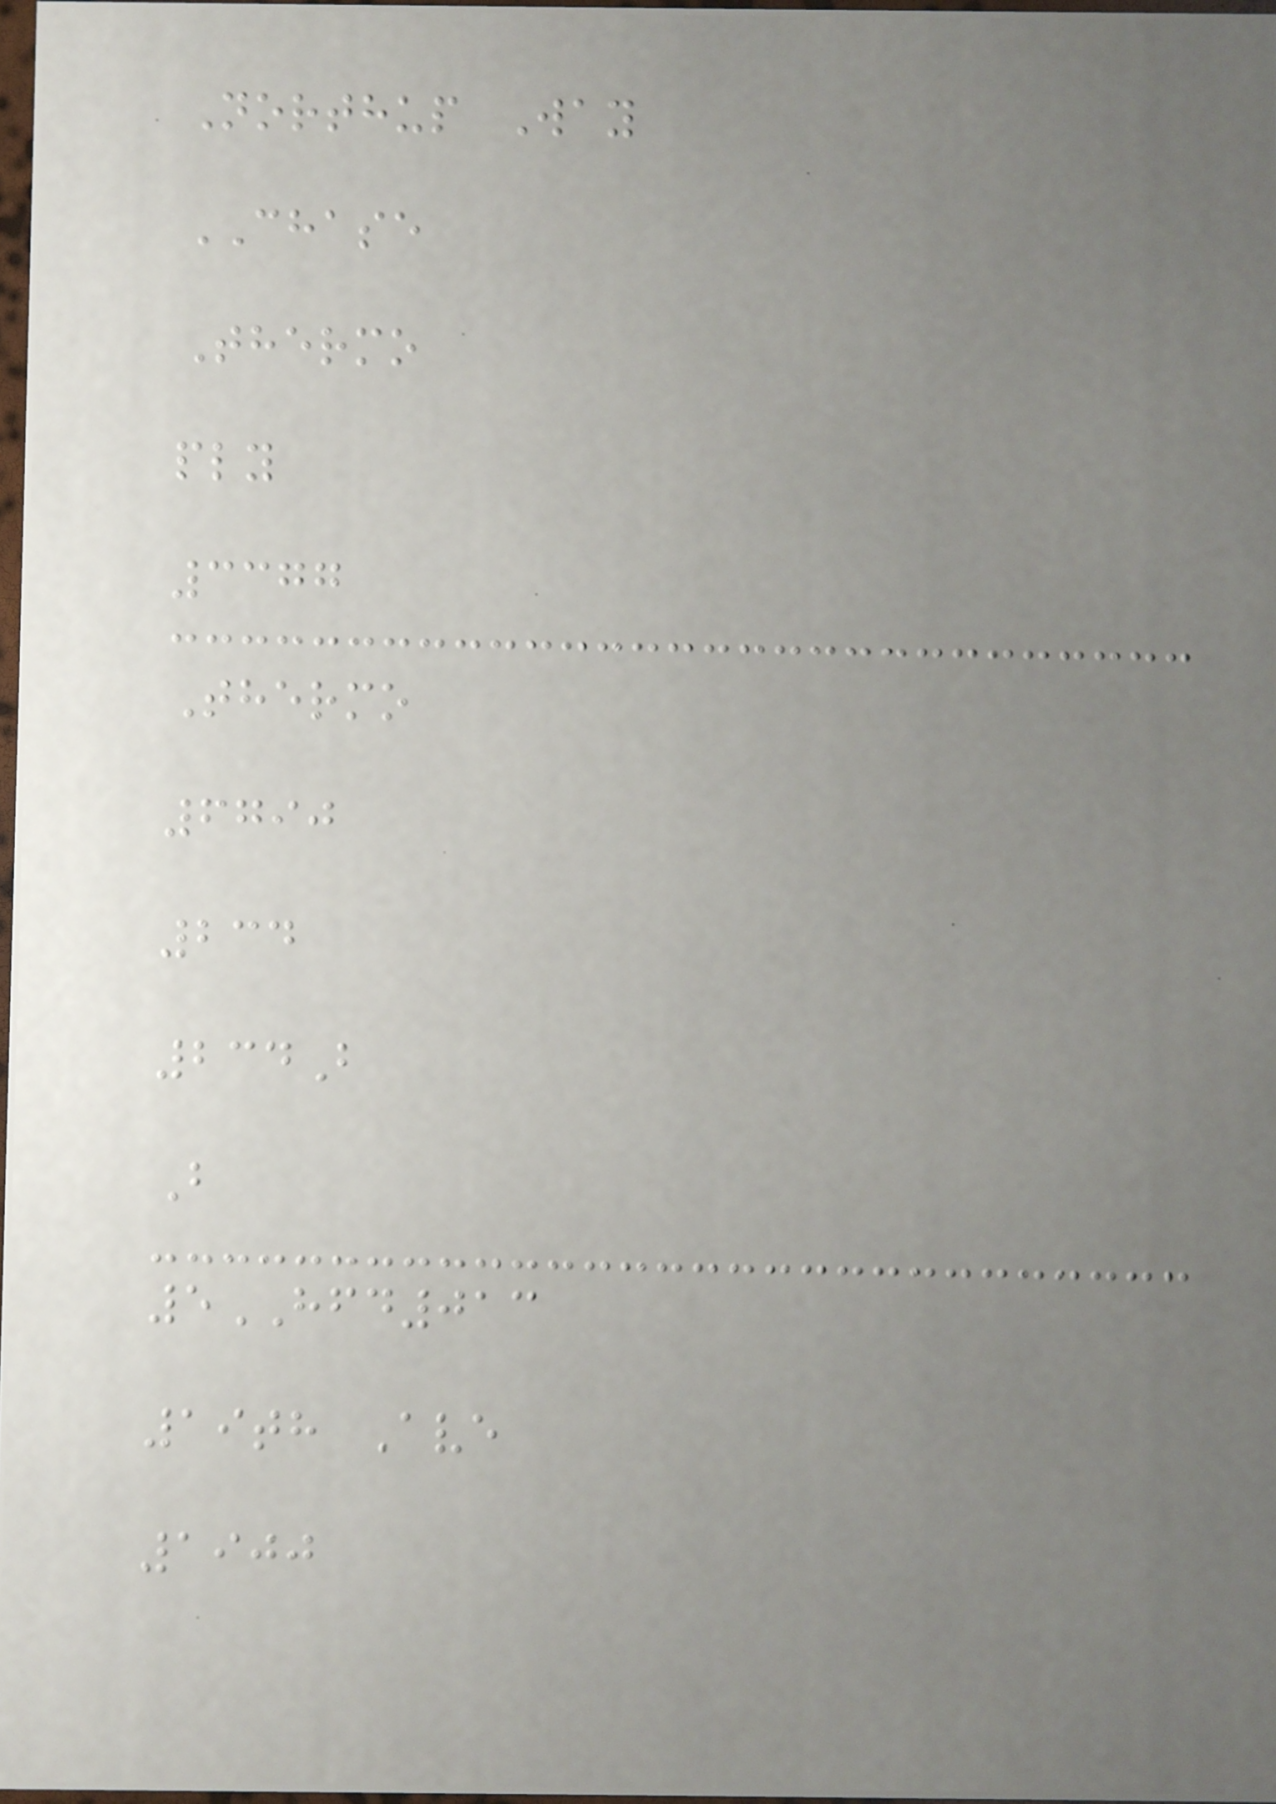Northup Way
CHASE
Thermo
ply
3377
Thermo
6790
234
234B
B
5HFD013
19th Ave
1900
